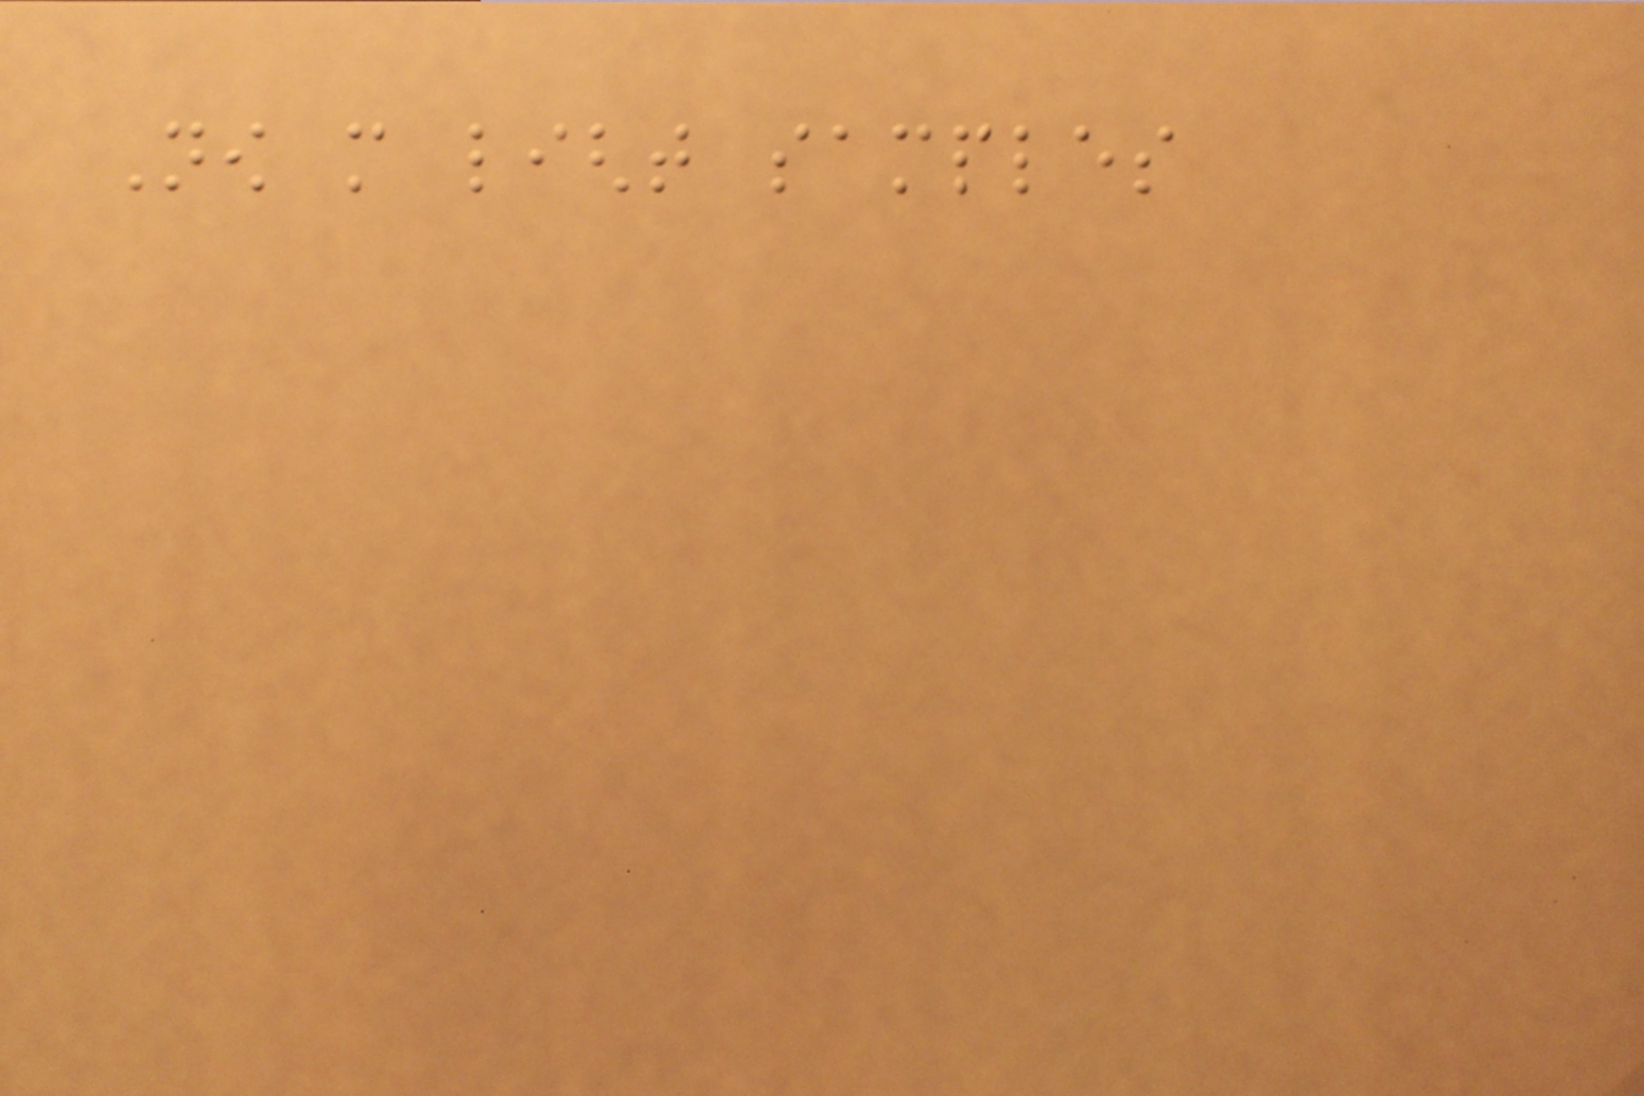Now more light samples
